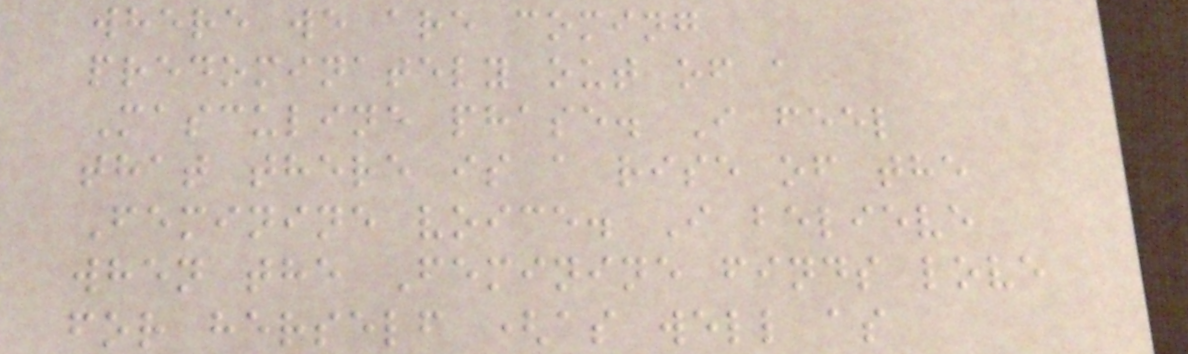where we are coming
predominately out of a
Masculine phase. I feel
that there is a rise of the
Feminine voice. I believe
when the Feminine finds love
for herself (as well as
